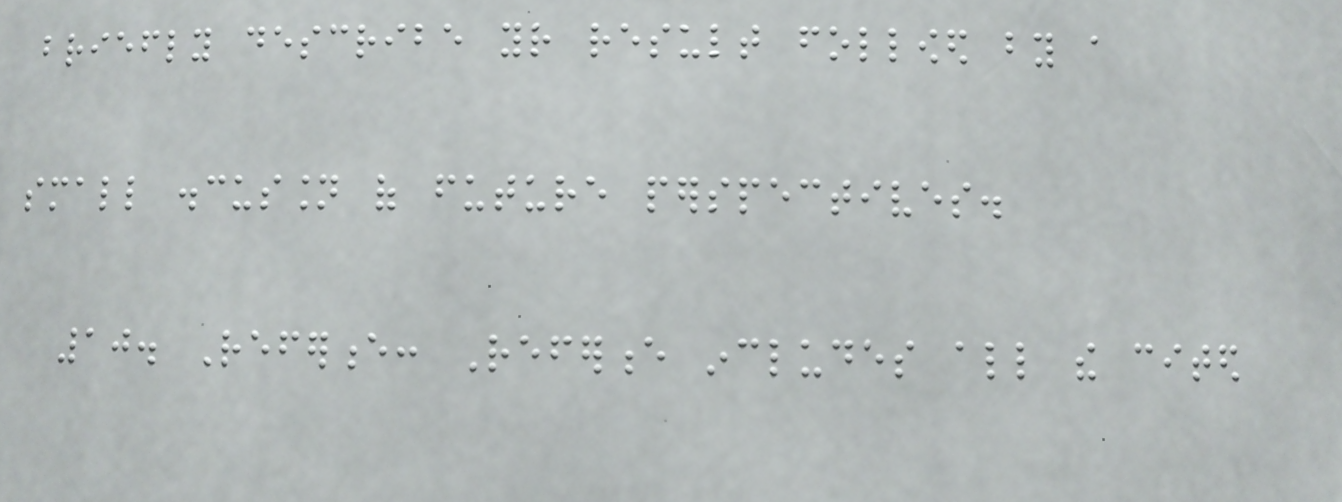briefly describe your result followed by a
small discussion of future perspectives.
10. Reference: Reference includes all the cited
